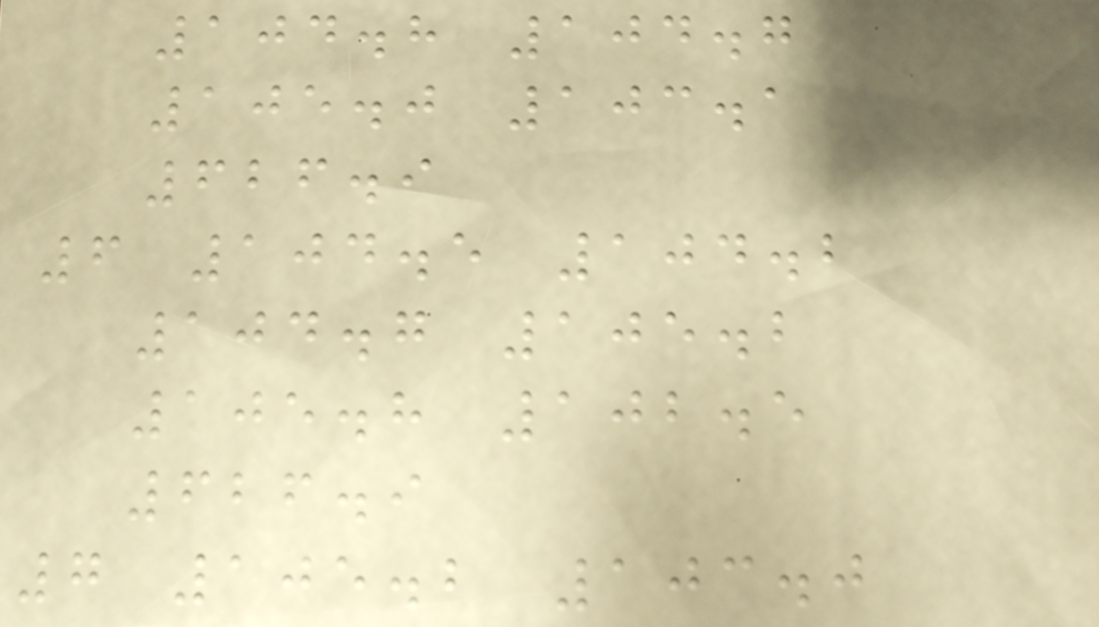104.8 104.7
105.0 103.1
626.9
6 104.5 104.2
104.7 105.2
105.8 102.5
626.9
7 105.2 103.0
